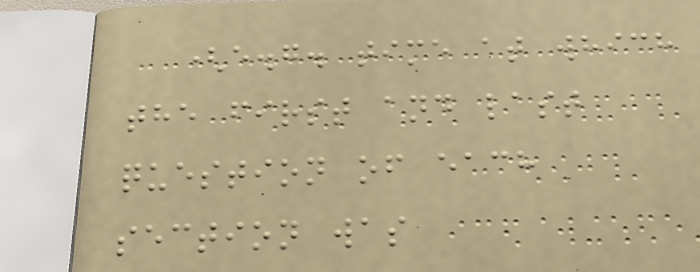(e.g. time at which
the first and last
question of each
section was
